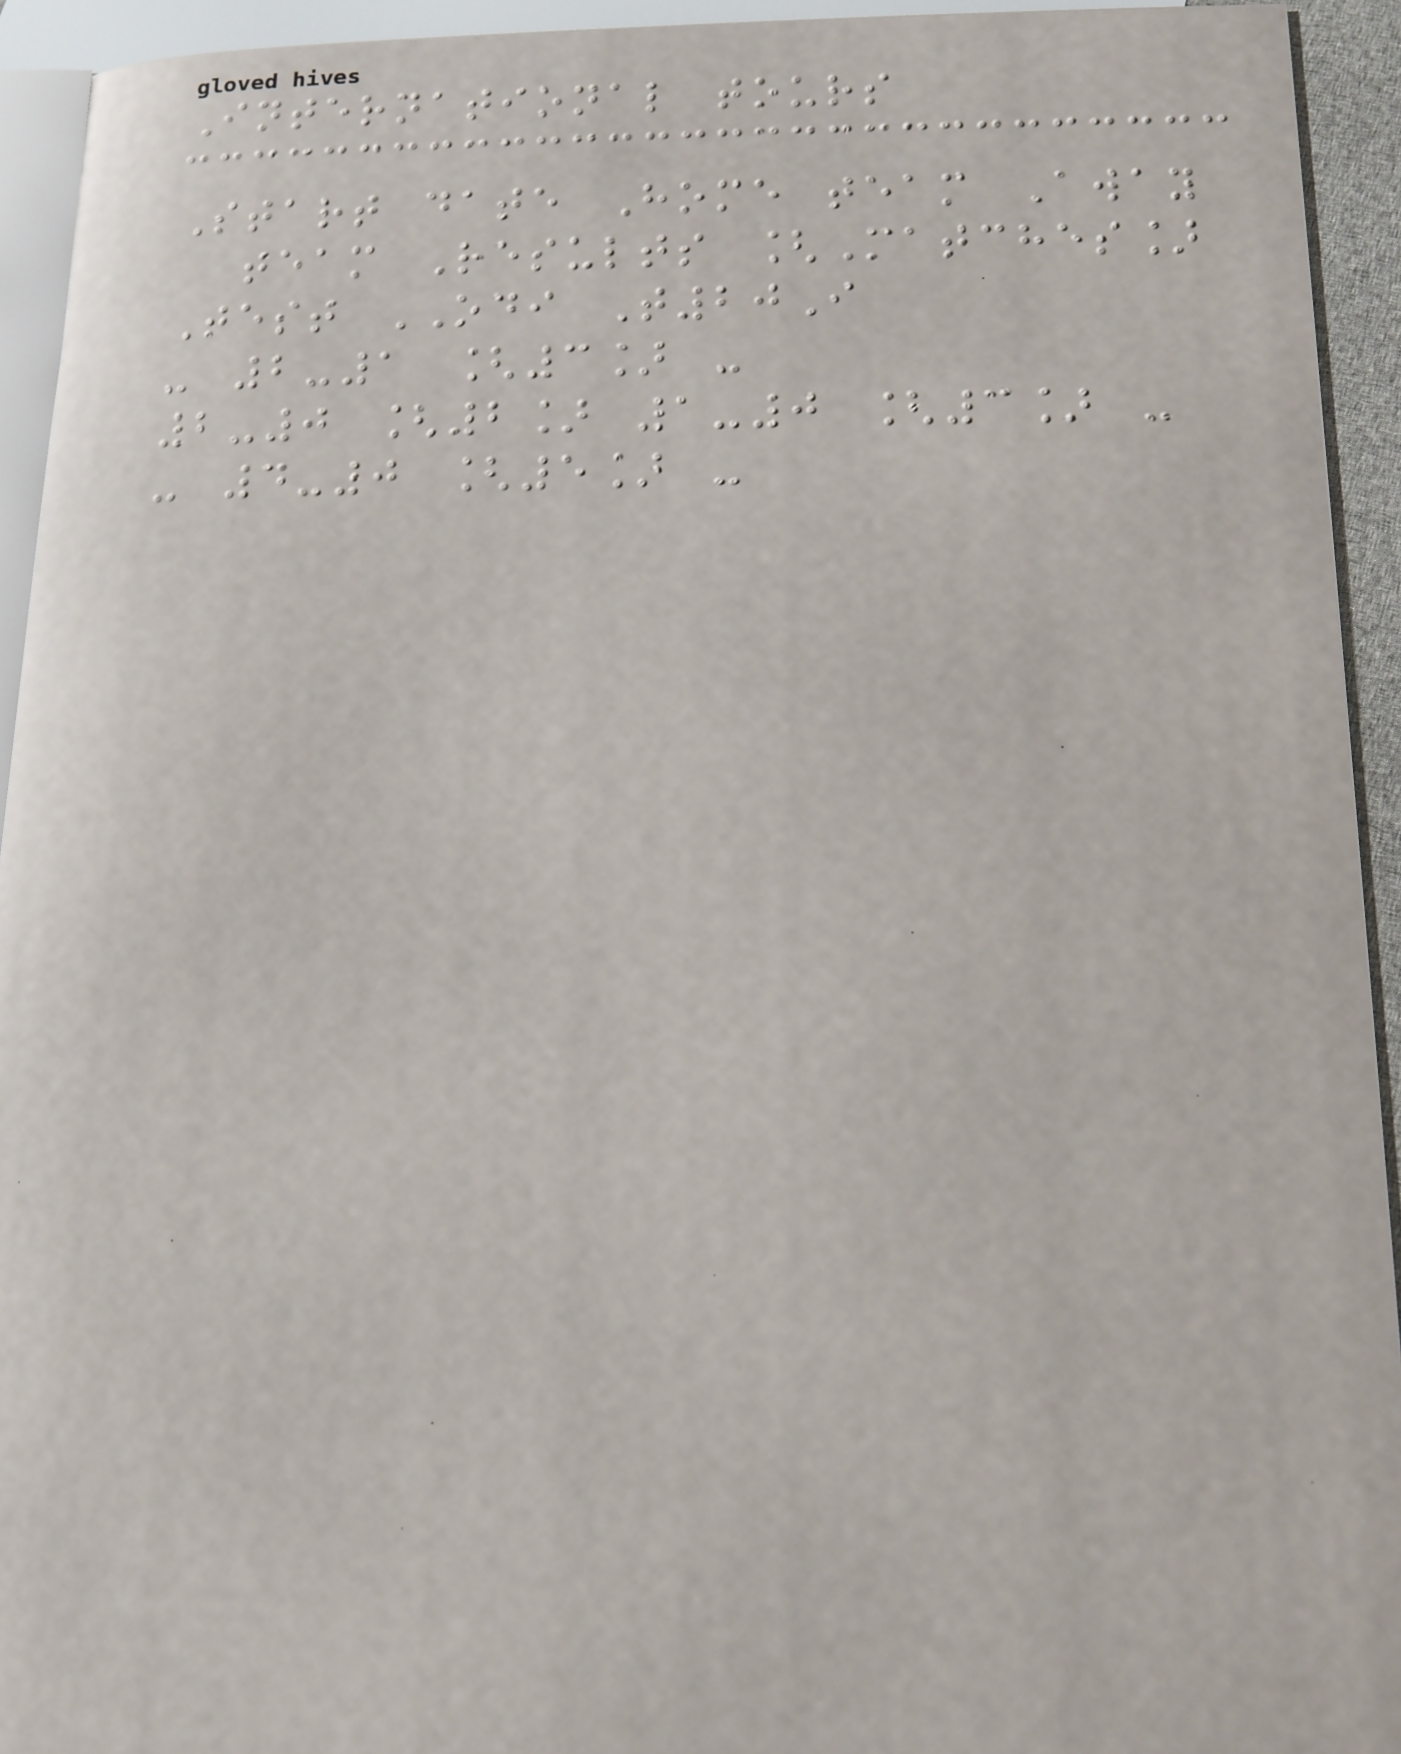International tours
Start date Home team Away
team Results [Matches]
Test ODI T20I
- 2-1 [3] -
2-0 [2] 1-0 [3] -
- 4-0 [5] -
